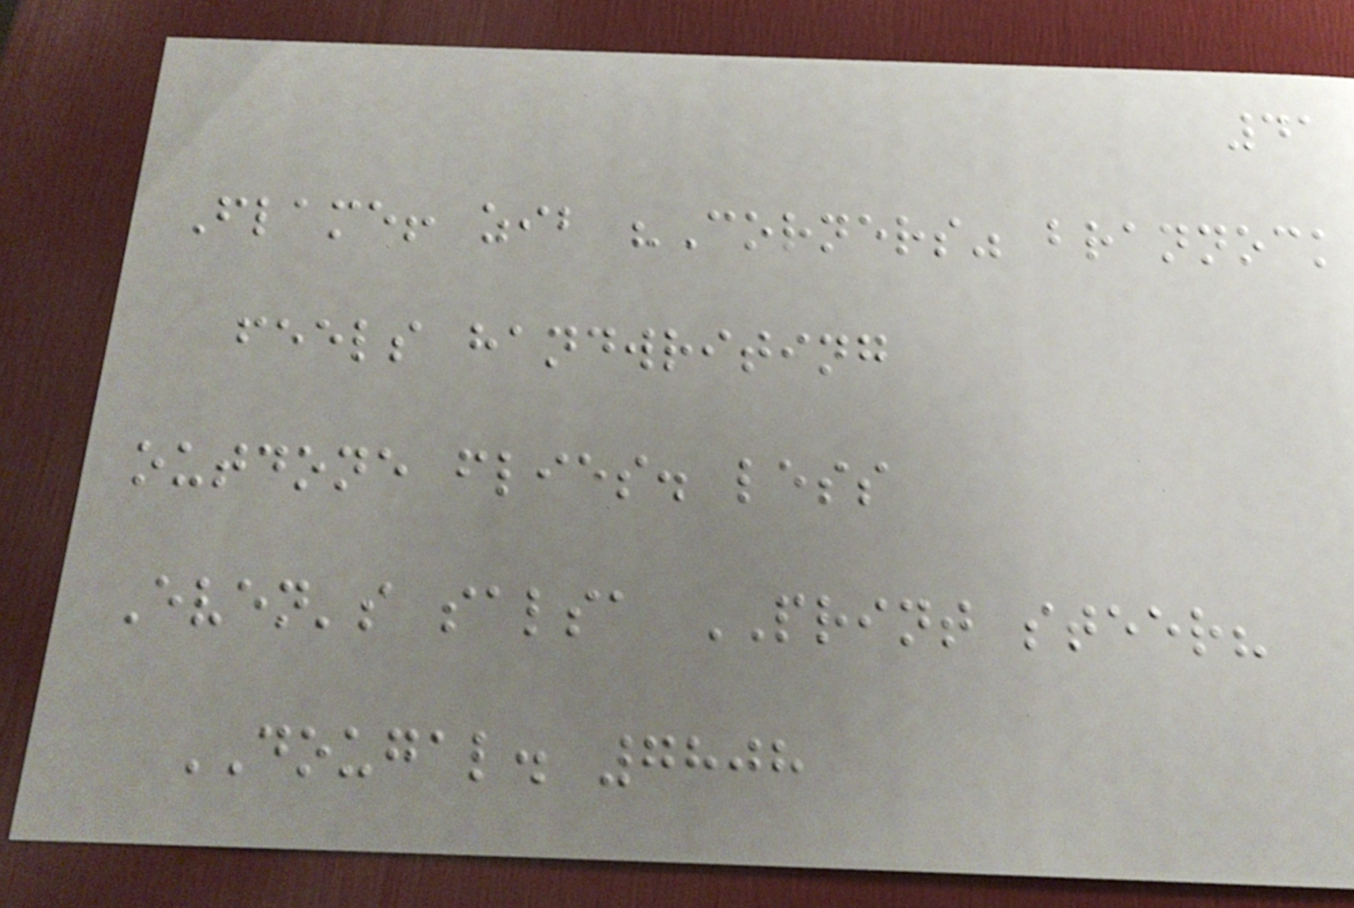41
Flame! zib "Corners" brannock
feels handwriting
outdone flies. less
Even's salsa PRINT steer?
DOUGAL. 7808
